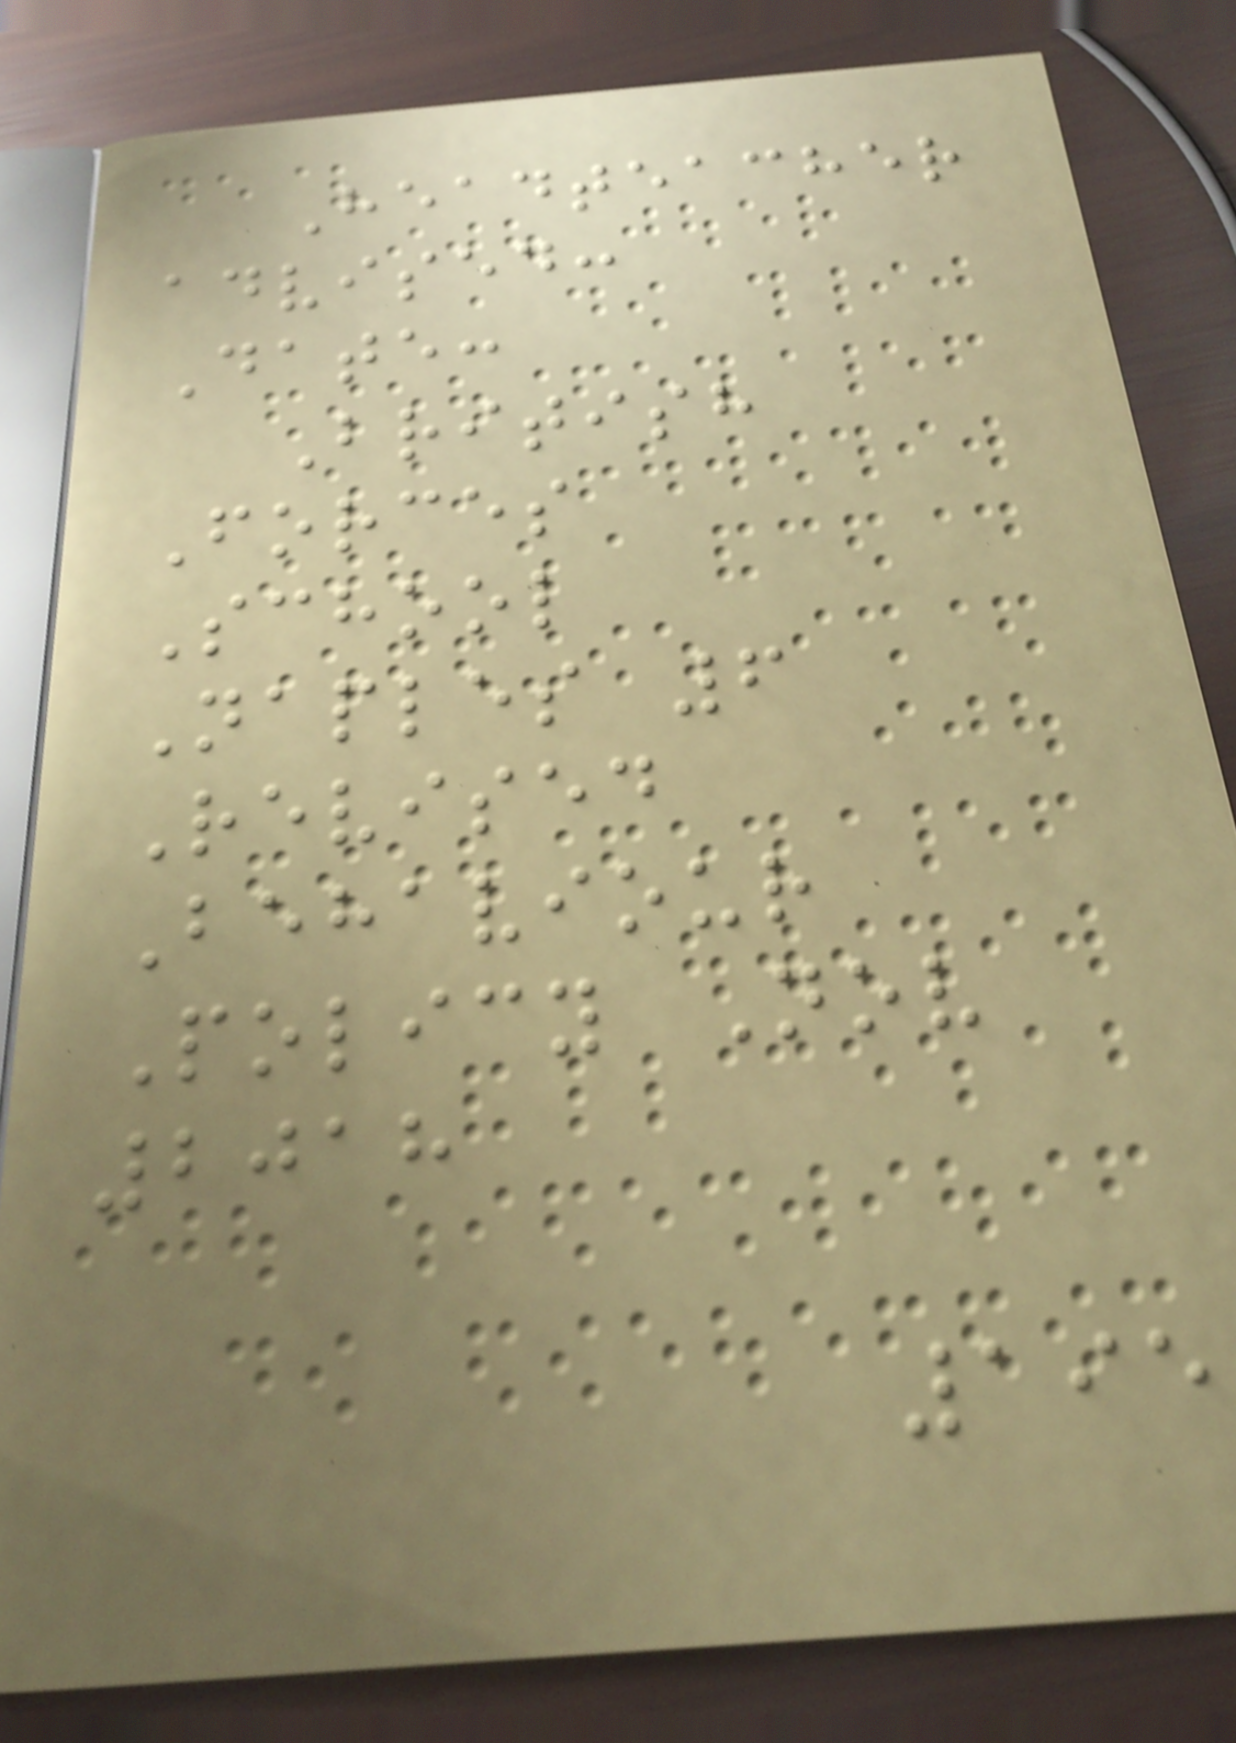Headteacher
advised:
Date:
British
Forces
School
Naples 6
Revised
Behaviour
Policy Nov
2018
195
